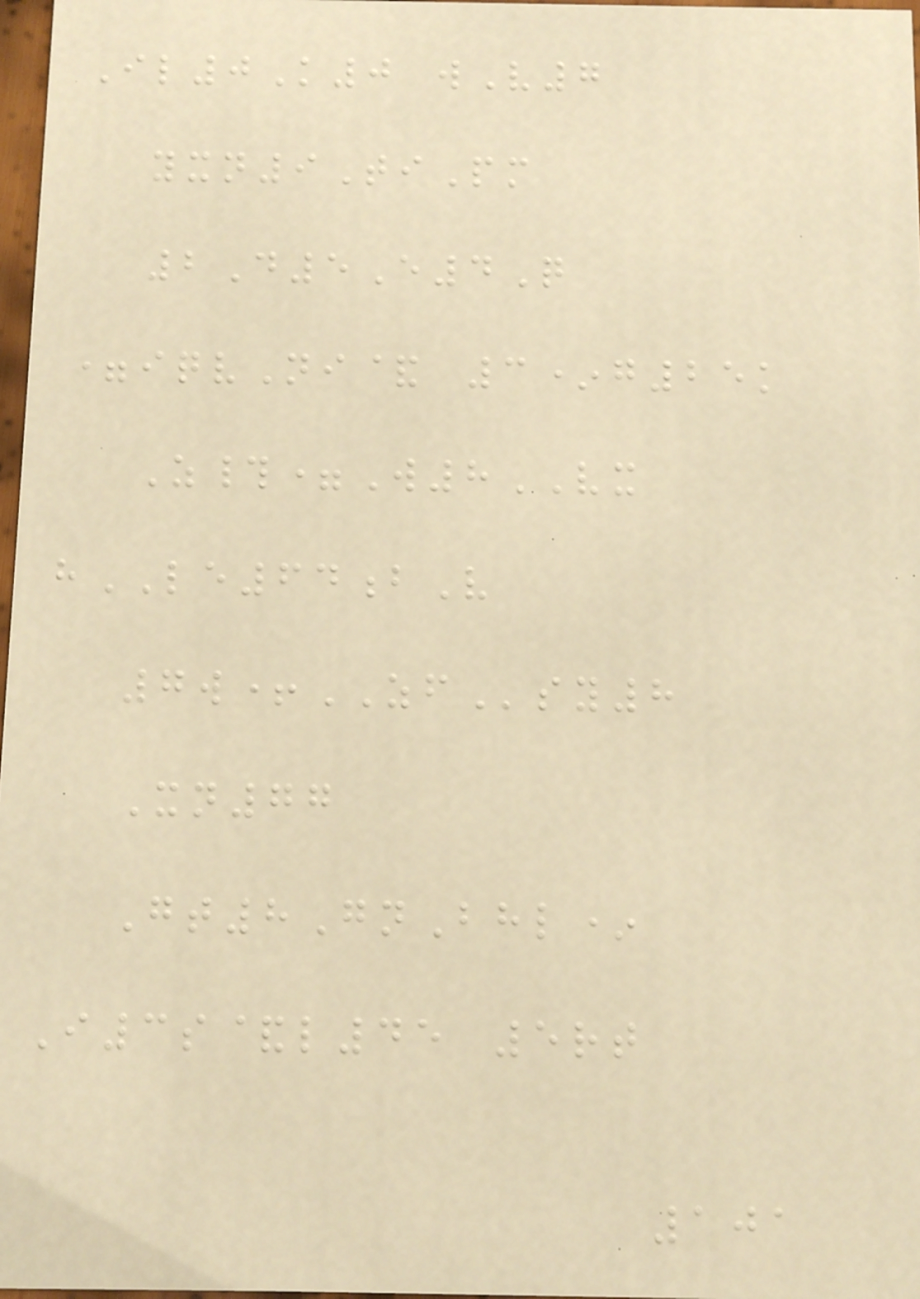Il0K0 wV7
yxn9TiPm
2D5E4Q
=iqvNi& 3*g25k
Z#=W8VX
hLE64bV
7w+ZFsy8
Xn77
Gt8GnBhl*
I3s&l45 5rt
101
